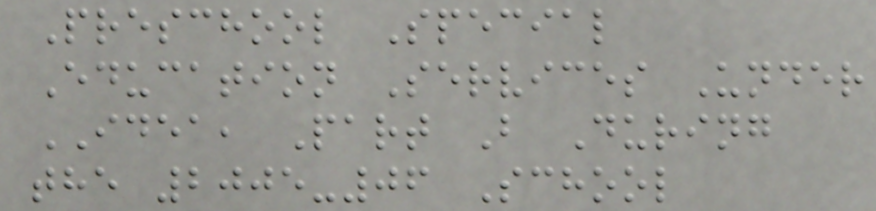Preschool Special
Education Services Under
IDEA, Part B During
the 2005-06 School
